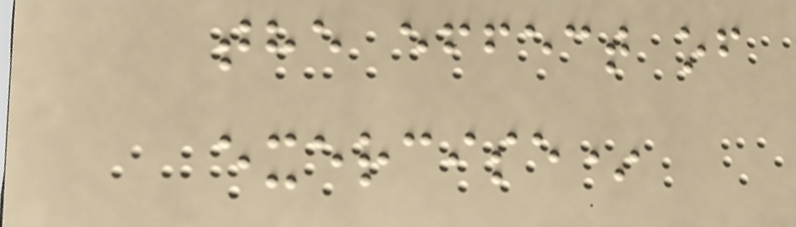the effect of
exercise*
